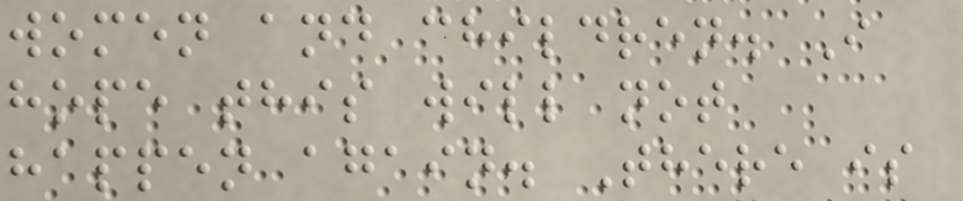women and children. I
hope this will not
happen again. There is
